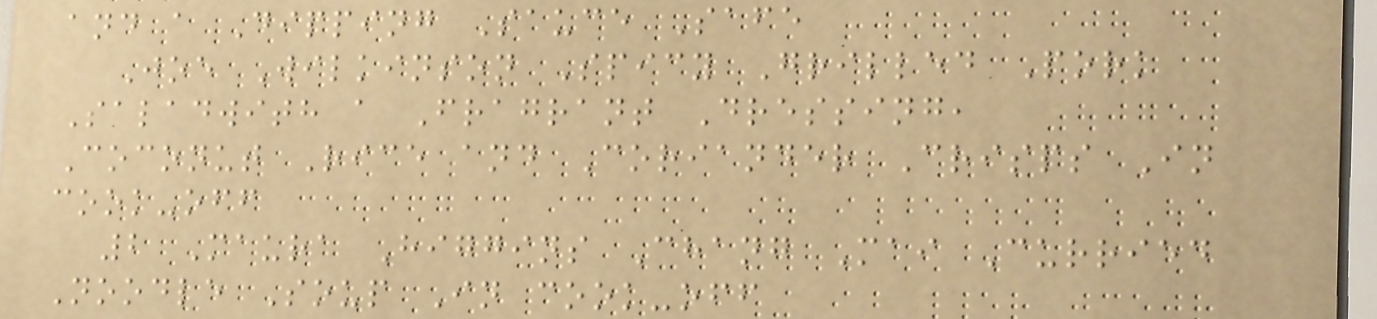and a Dipping Sauce Safe
Joe Wilkinson Spicy Grilled Pork
Saladwith a Fragrant Dressing,
Coconut Rice and Coriander Crisps In
cook-off
2 Maura Higgins Chang Mai Curried
Noodle Soup In cook-off
